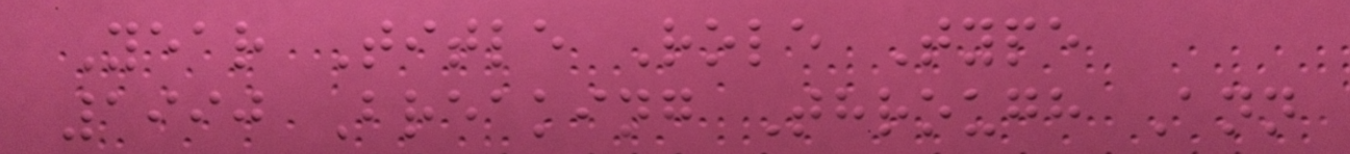Year Title Role Type
1990 Breaking Through Ann
